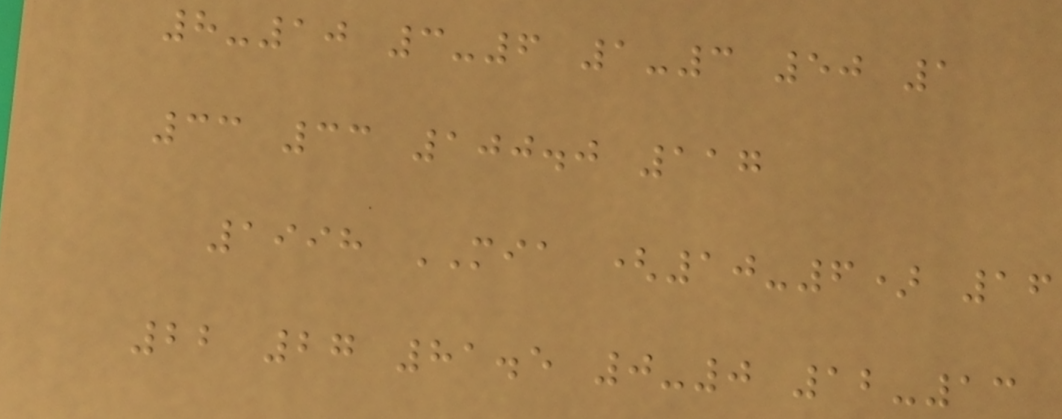8-10 3-6 1-3 50 1
33 33 100.0 117
1998 MIA (10-6) 16
22 27 81.5 0-0 12-13
